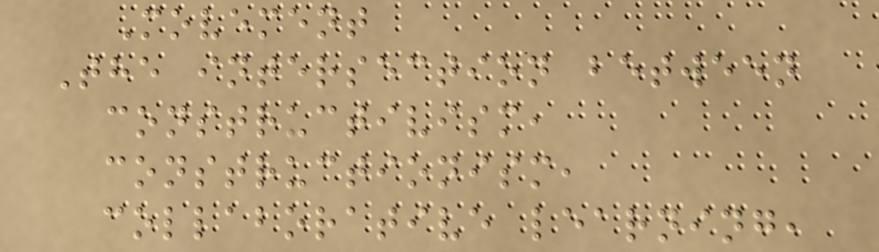Movement
The intersection between
constructivism,
constructionism,
collaborative learning,
